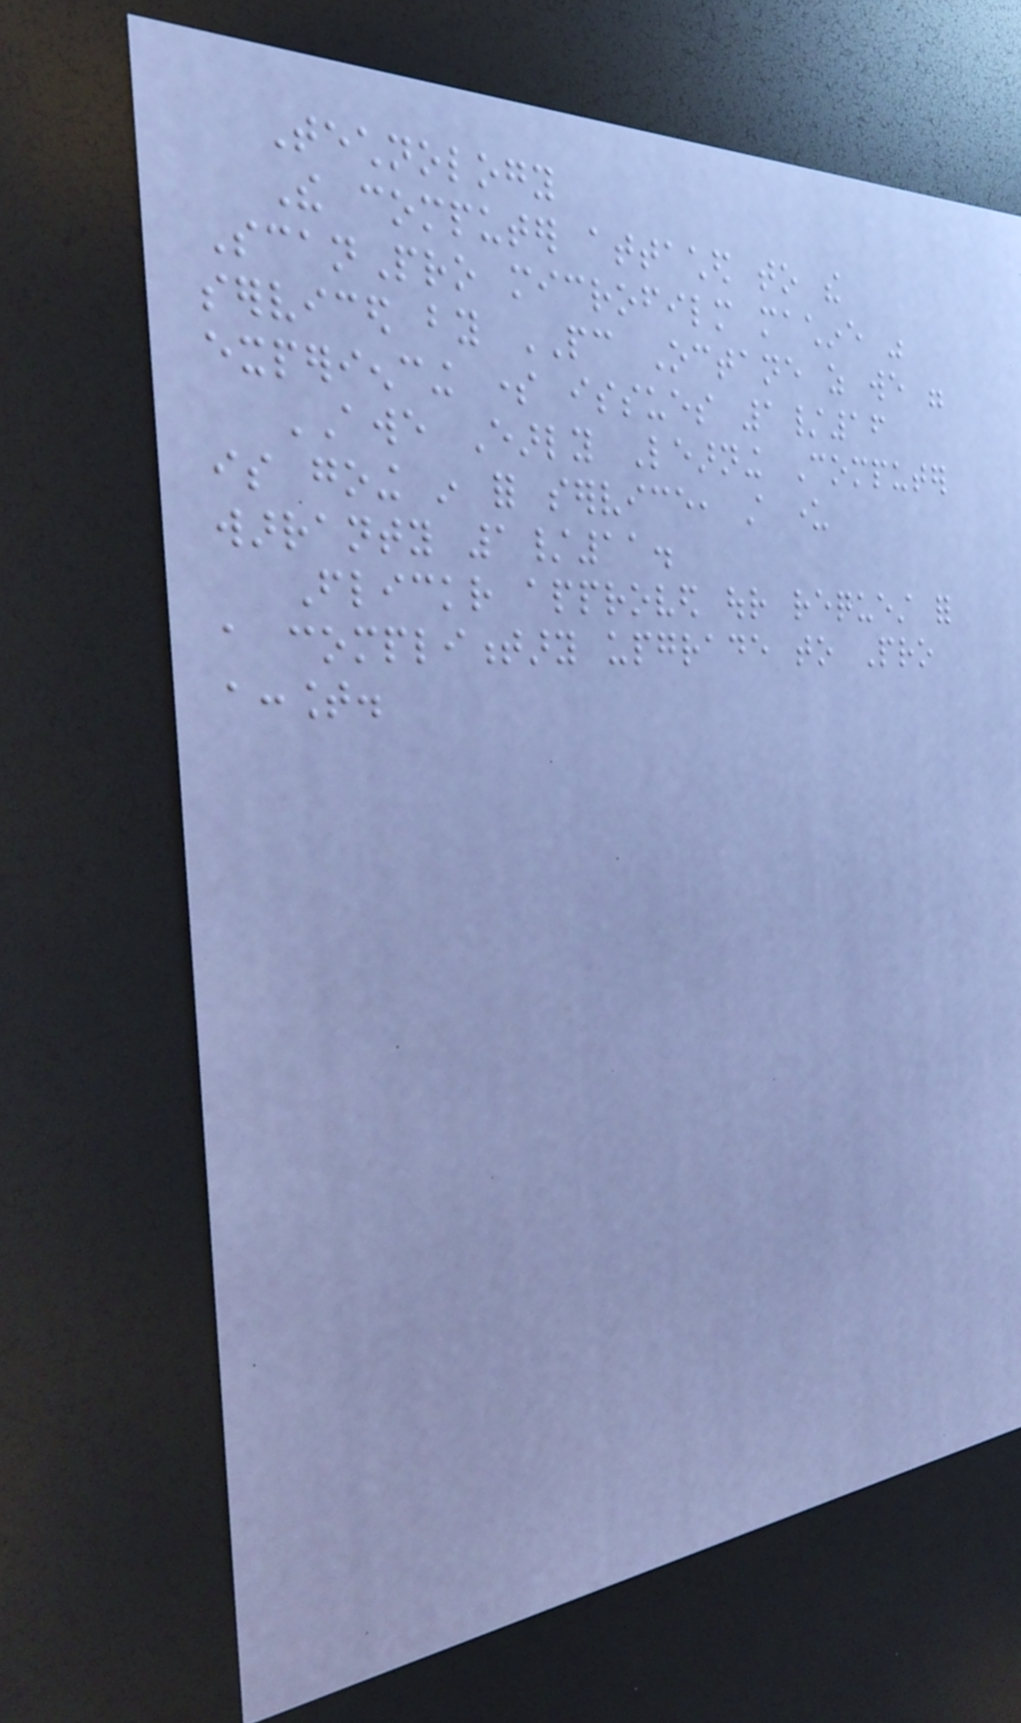Technology
The computer attached to the
ScanPro microfilm machine was
serviced by PC Octane as we were
experiencing some issues 1/16
AWE Early Learning Computer
is going in for service, still under
warranty 1/11.
Flickr approved our request for
a complimentary upgrade to Pro
account.
